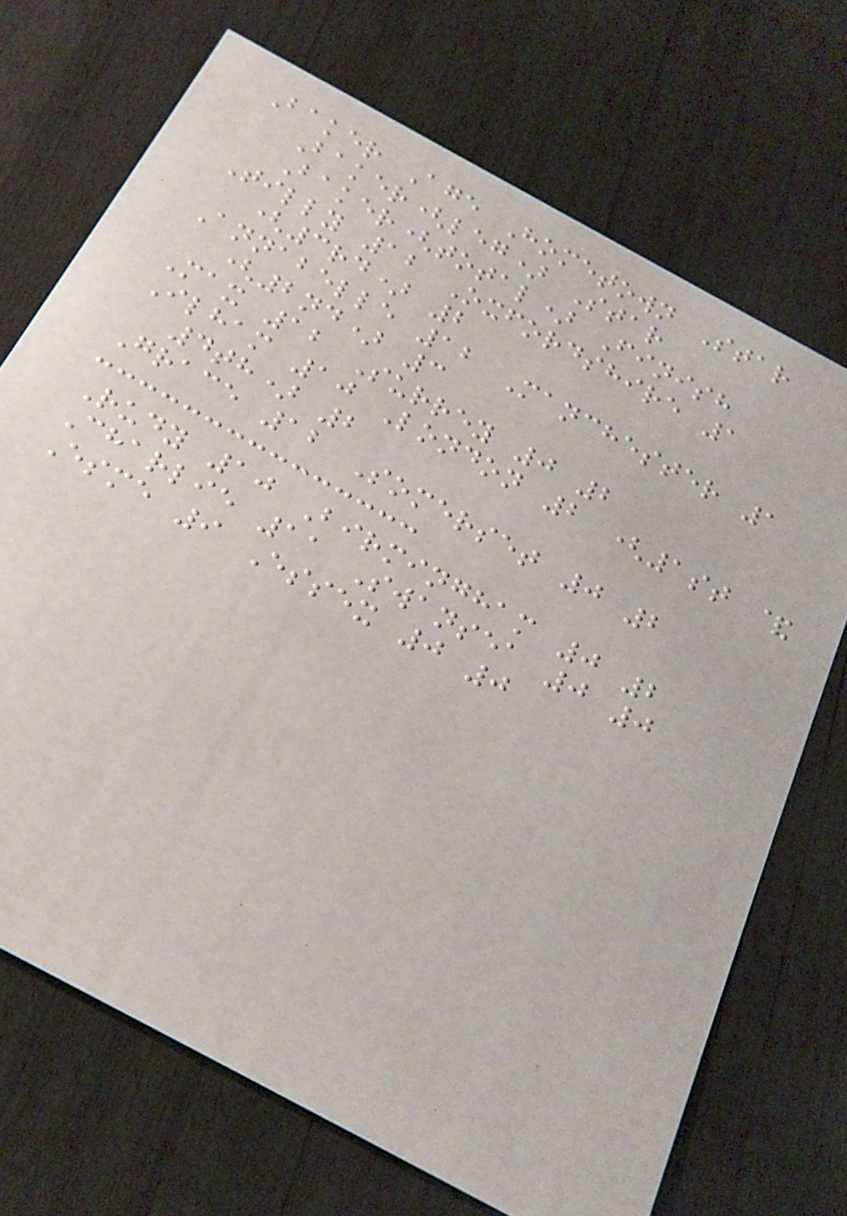Baker Age Hometown Star
Baker(leg) Star
Baker(total) Finish
Tilly 12 Oxfordshire 1
(3rd) 2
Annabelle 12 Manchester 1
(2nd) 3
Max 12 Surrey 0 2
Ilham 10 London 2 (1st &
4th) 2
Grace 12 Somerset 0 2
Rudy 10 Birmingham 0 2
Charlie 11 Swansea 0 0
Esme 9 Essex 0 0
